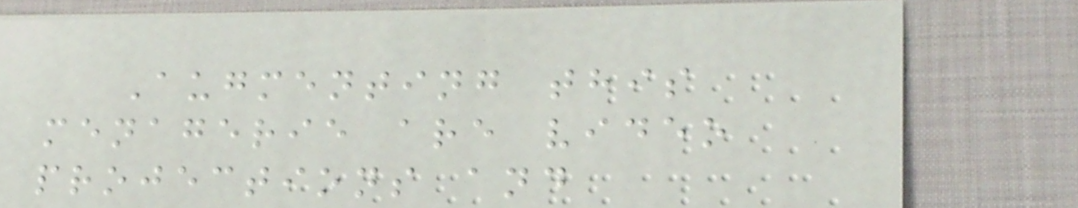Augmenting this
menagerie are video
projections and
